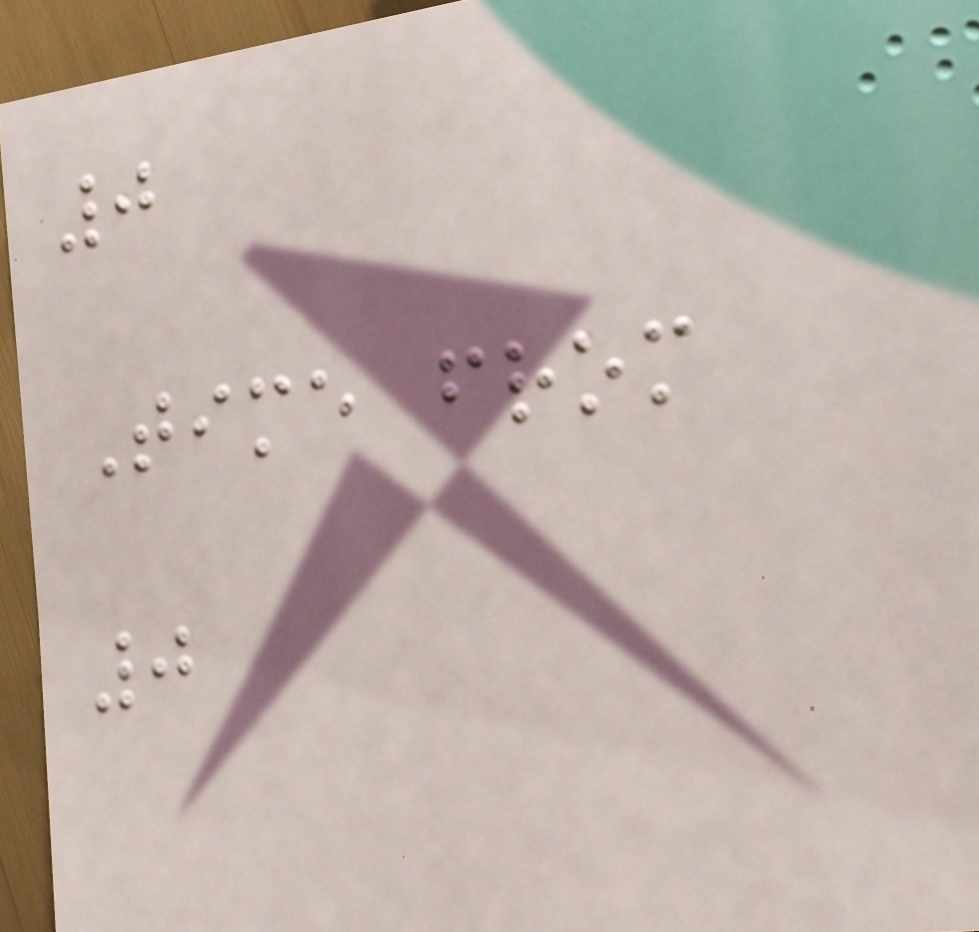0
Time from
0
